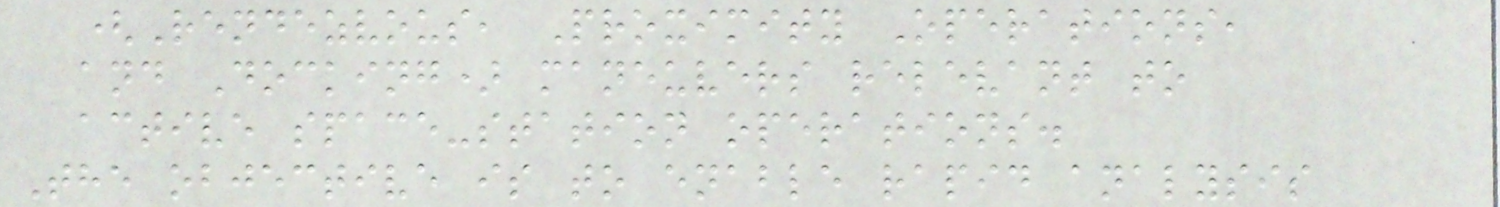(Rendezvous, Proximity Operations,
and Docking) maneuvers relevant to
active space-station operations.
The objective is to enable rapid analysis
